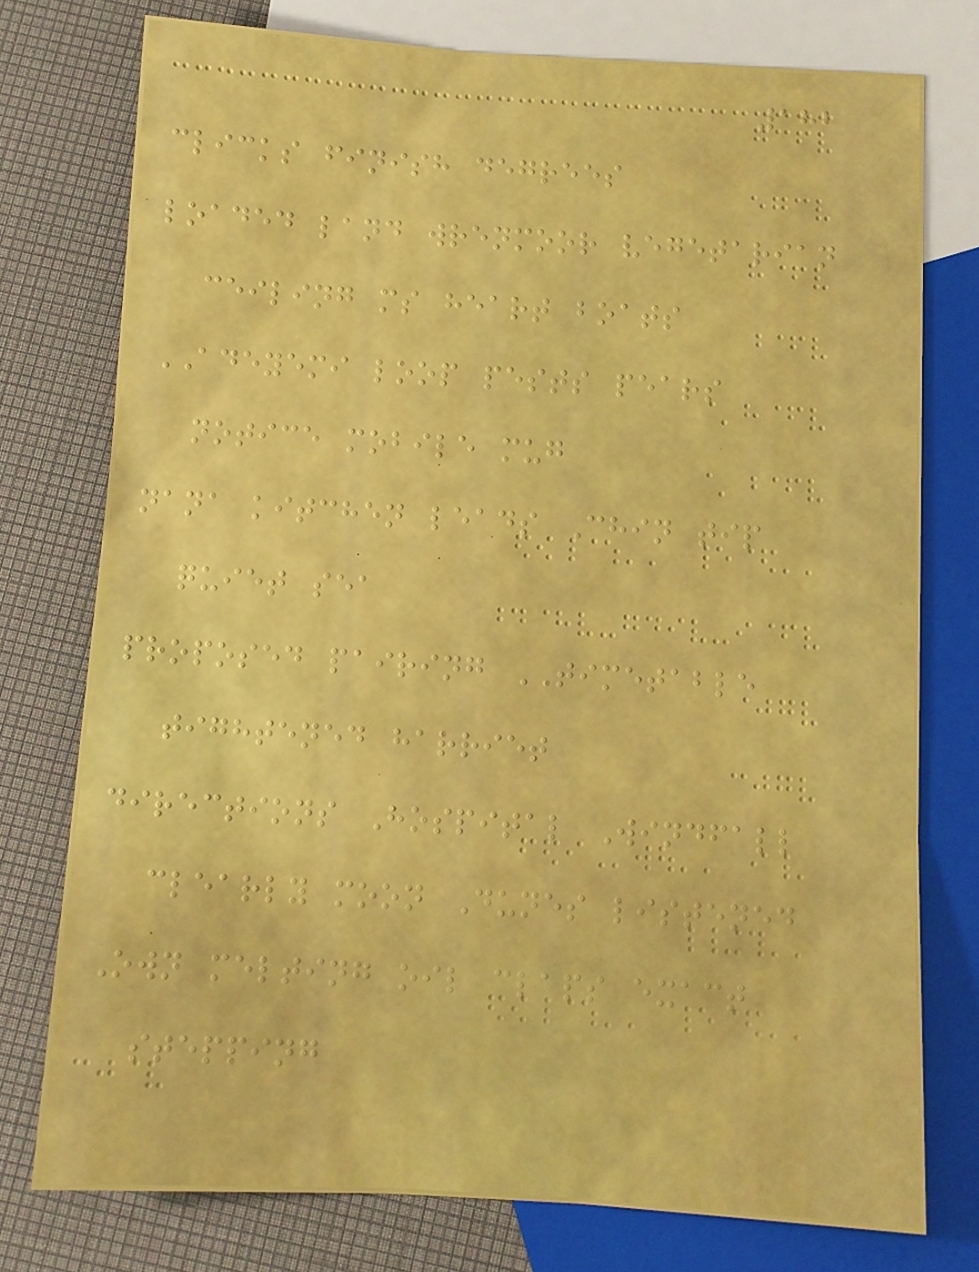182
clicks finish degrees
loaded land wrenmoor vegetarian
ceiling ms heart boats
ADEYEMI loop pests pears
notice mobile mug
nana kitchen leads Chin tip
quiet sea
proposed pairing TIMETABLE
tightened harriet
directions Hospital Windfall
clearly moon Dunes listened
Own melting oil claps exact
stepping
